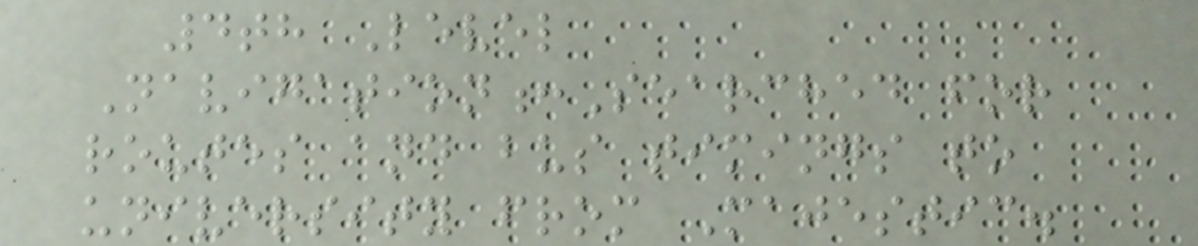4th Level
Navigation:Searched for
routes and bus timings to
university from Majestic.
